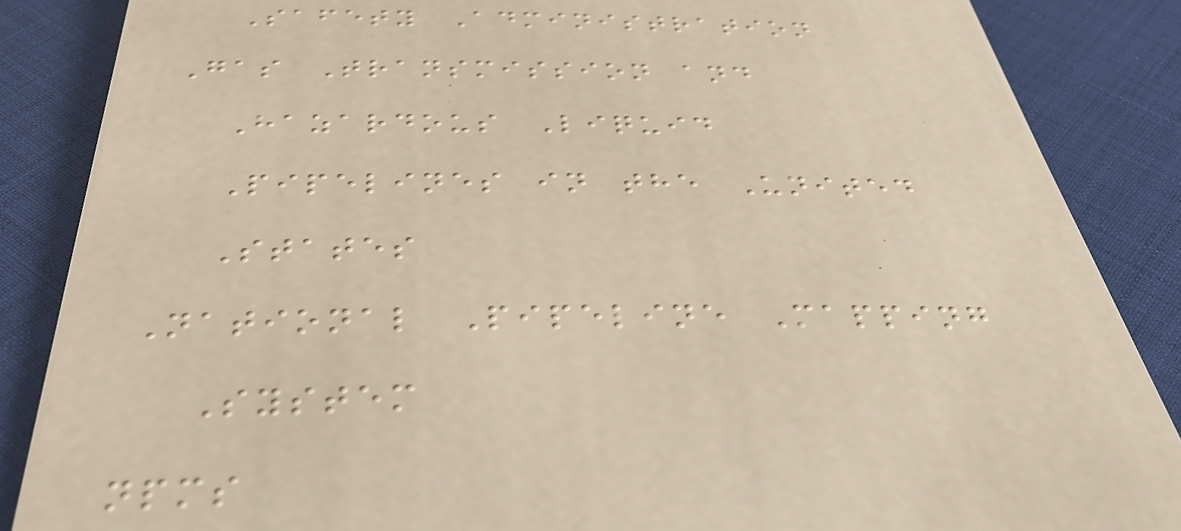Safety Administration
Gas Transmission and
Hazardous Liquid
Pipelines in the United
States
National Pipeline Mapping
System
npms
